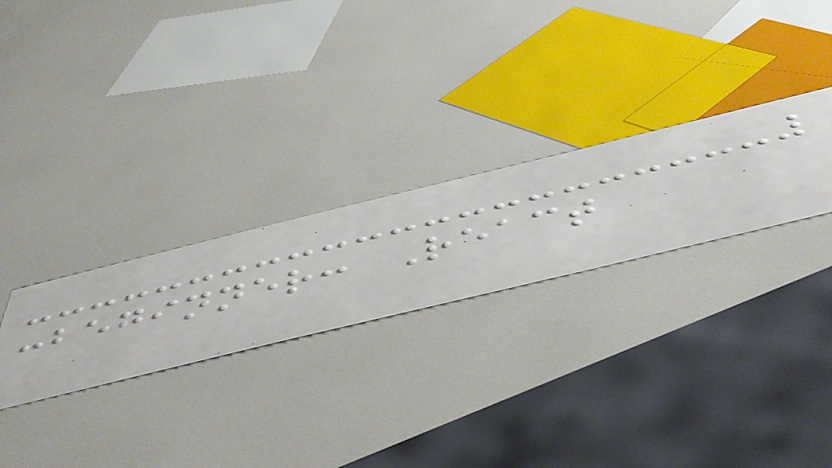:beginner: React
